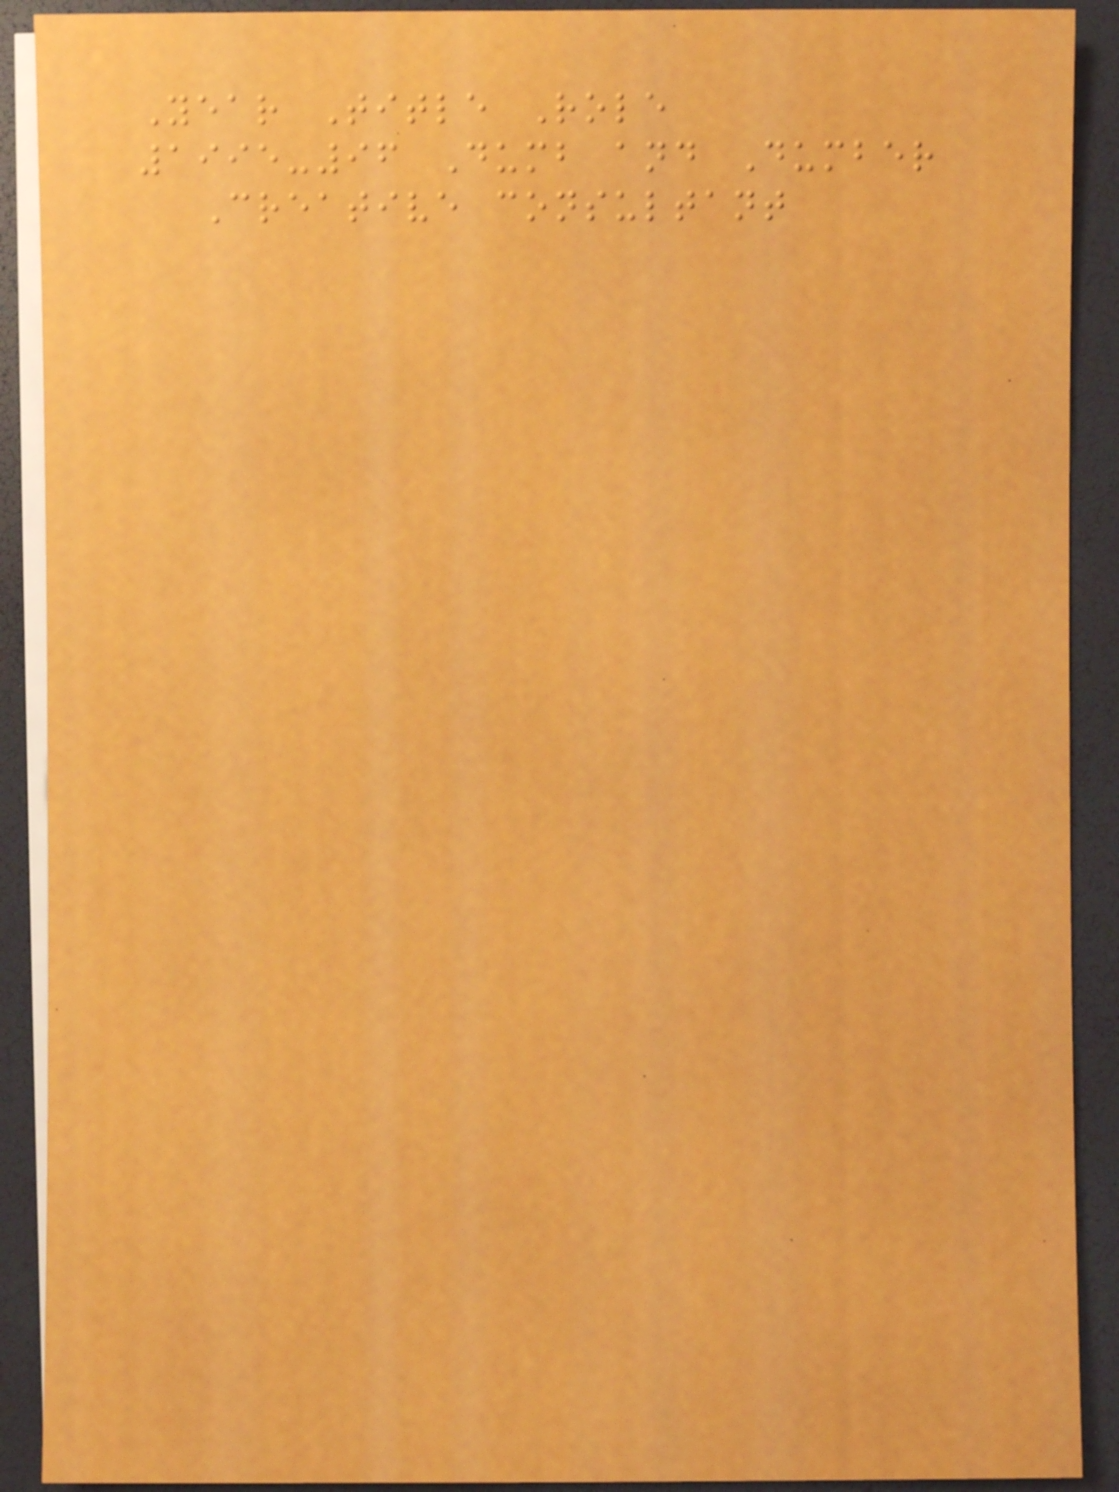Year Title Role
1995-96 Dumb and Dumber
Creative consultant
